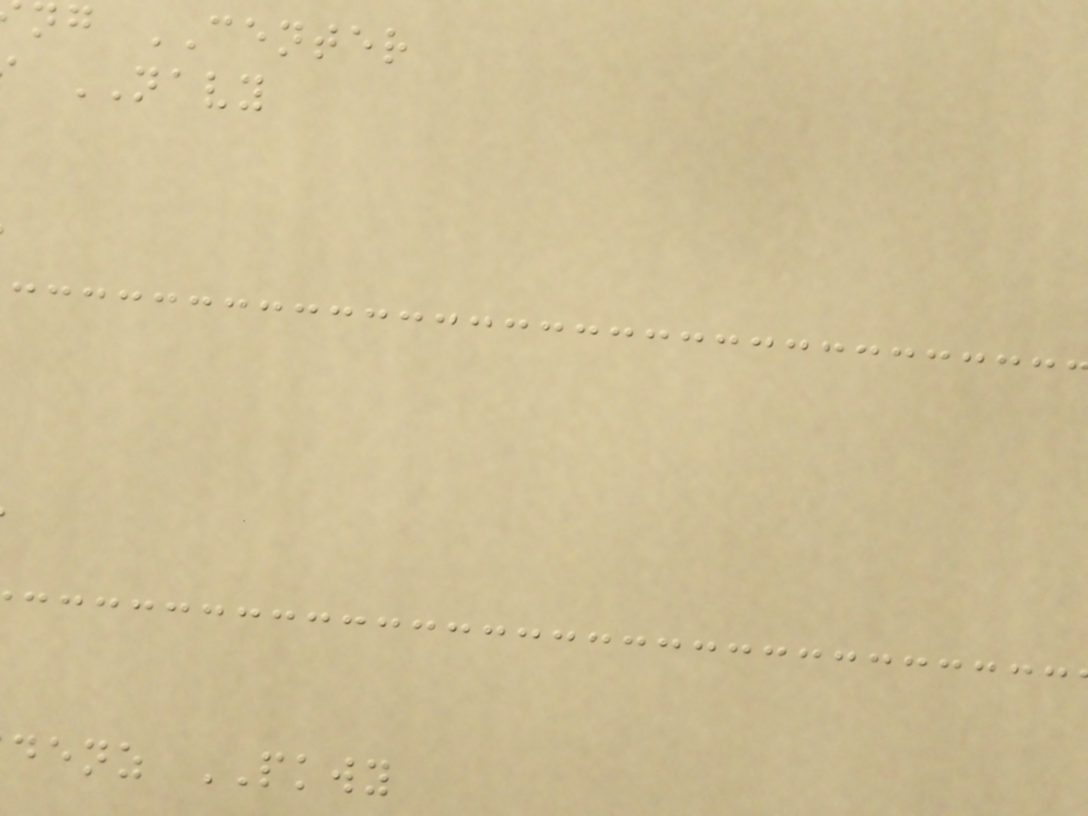ng CENTER
NAVY
denz PKWY
